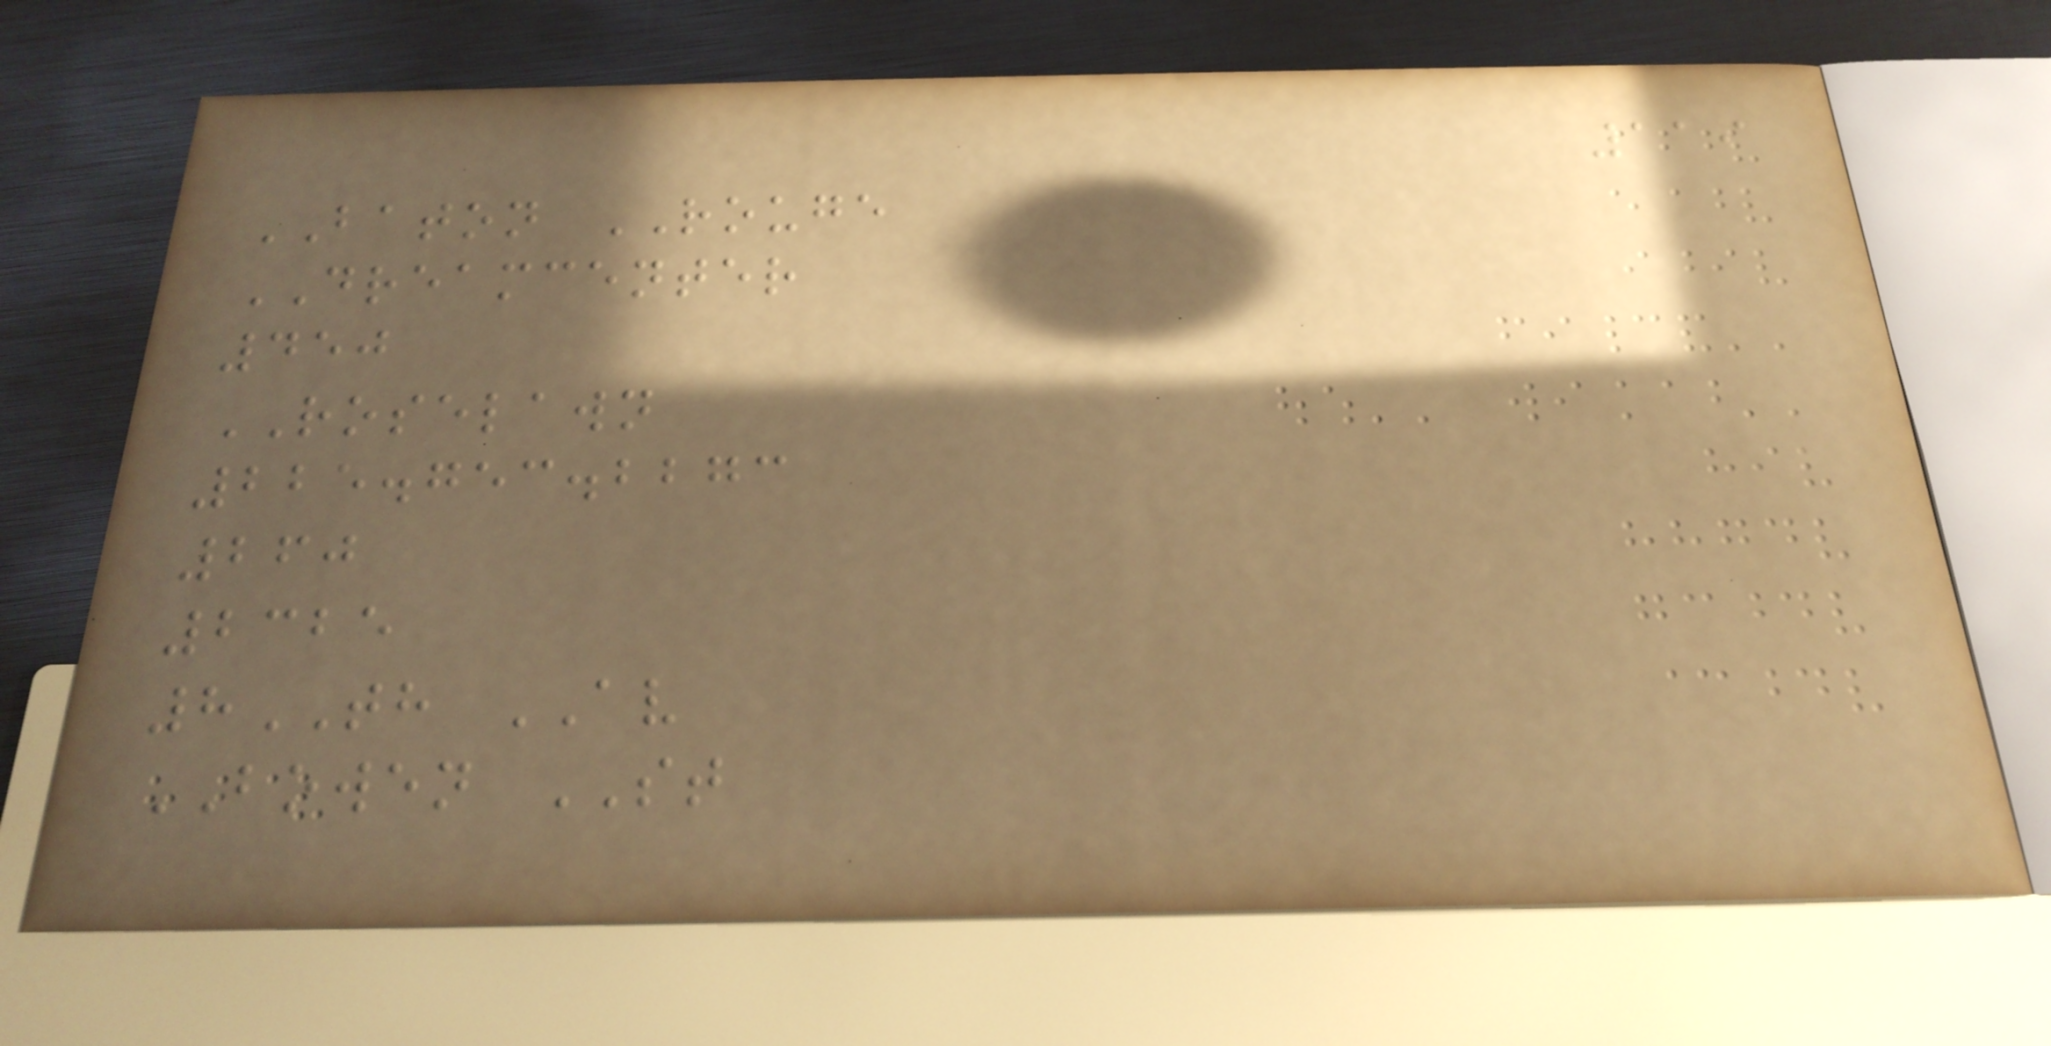119
BATON ROUGE
DREAMCENTER
450
ROSELAWN
225.753.2273
260
2325
8TH AV
BOWEN ST
